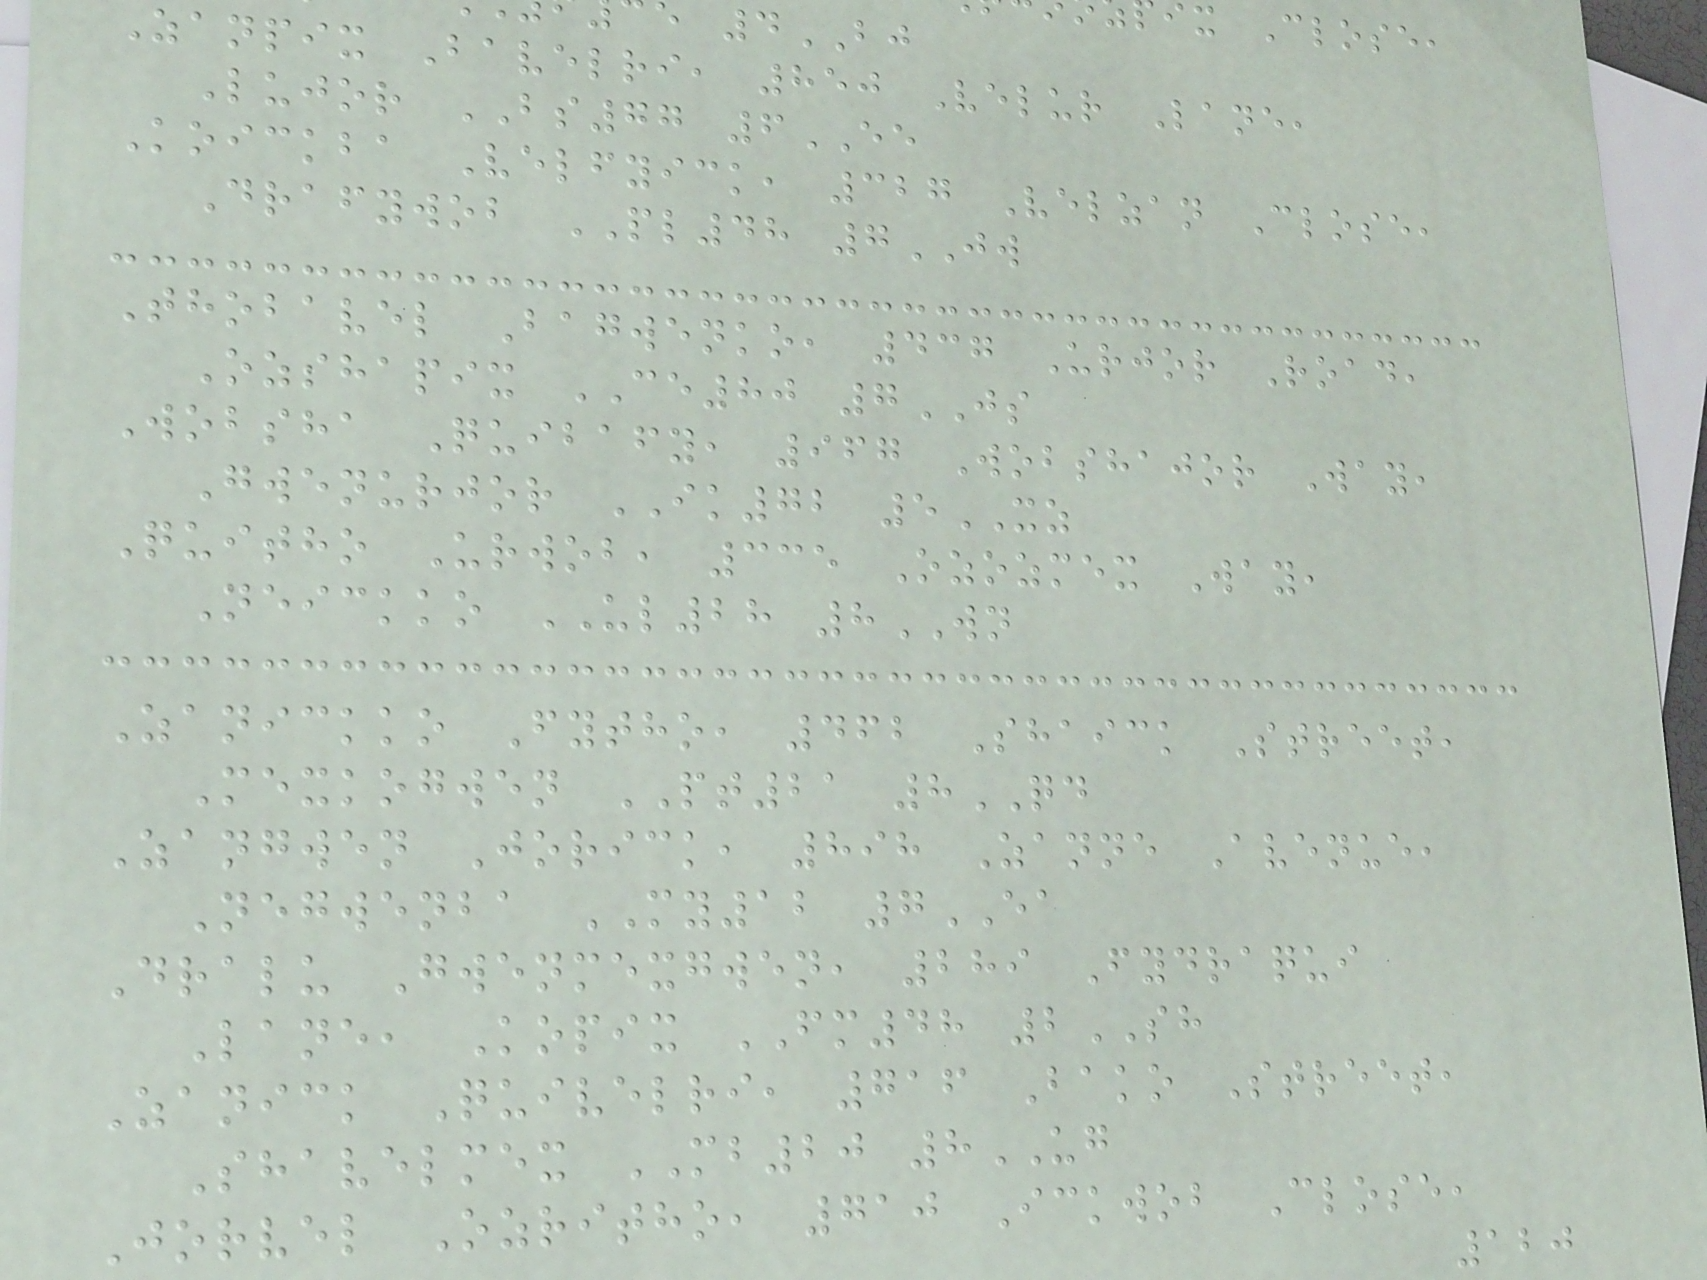4BJ
Zanpix Bavelri, 850 Velur Lane,
Lujor BS77 6EE
Koickba Velfyick, 327 Velzan Close,
Drafywob PL48 7JW
Thobavel Bagwenko, 437 Urjor Road,
Ozshapix CE80 7JS
Wobsha Quibafy, 967 Wobshajor Way,
Gwenurjor IK72 5XZ
Quitho Urwob, 335 Ozozmex Way,
Neickko UL28 8WN
Zanickko Fytho, 462 Shaick Street,
Mexkogwen PT21 8QD
Zangwen Jorick, 898 Zanne Avenue,
Negwenba MY12 7EA
Dralu Gwenmexgwen, 289 Fydraqui
Lane, Kopix FM48 2SH
Zanick Quivelri, 716 Bako Street,
Shavelmex MB20 8UG
Jorvel Ozritho, 710 Ickwob Close,
120
